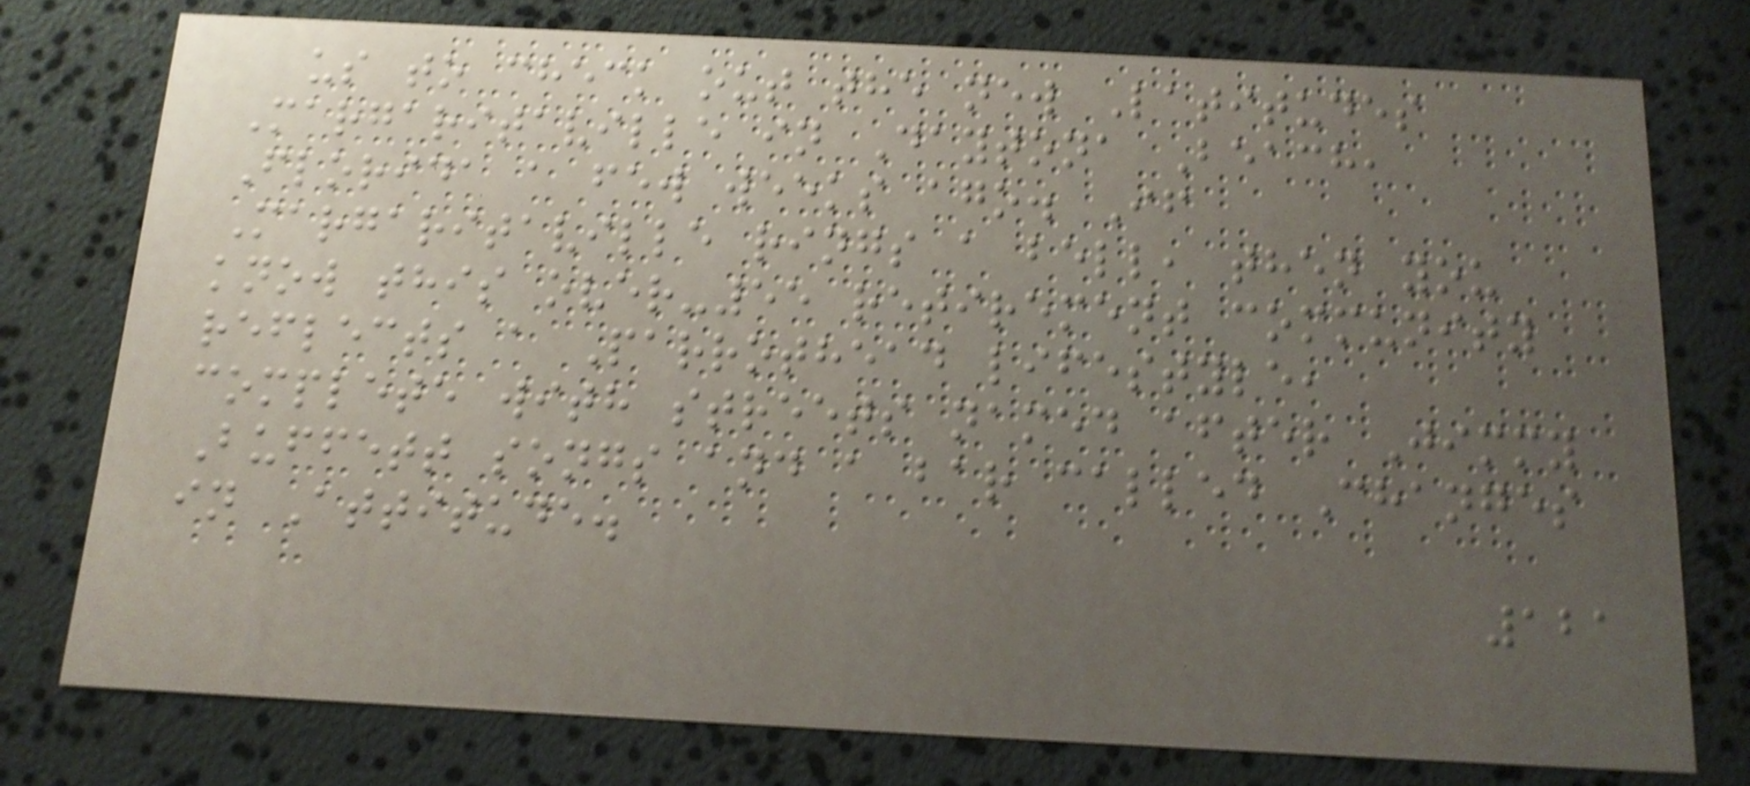us to check out the new Latitudes
Margaritaville in Daytona Beach,
Florida a few weeks ago. If
Margaritaville rings a bell, then you
know this over-55 retirement community
reflects a Parrothead lifestyle,
complete with streets named after Jimmy
Buffett songs and a bar called Changes
in Attitude.
121
